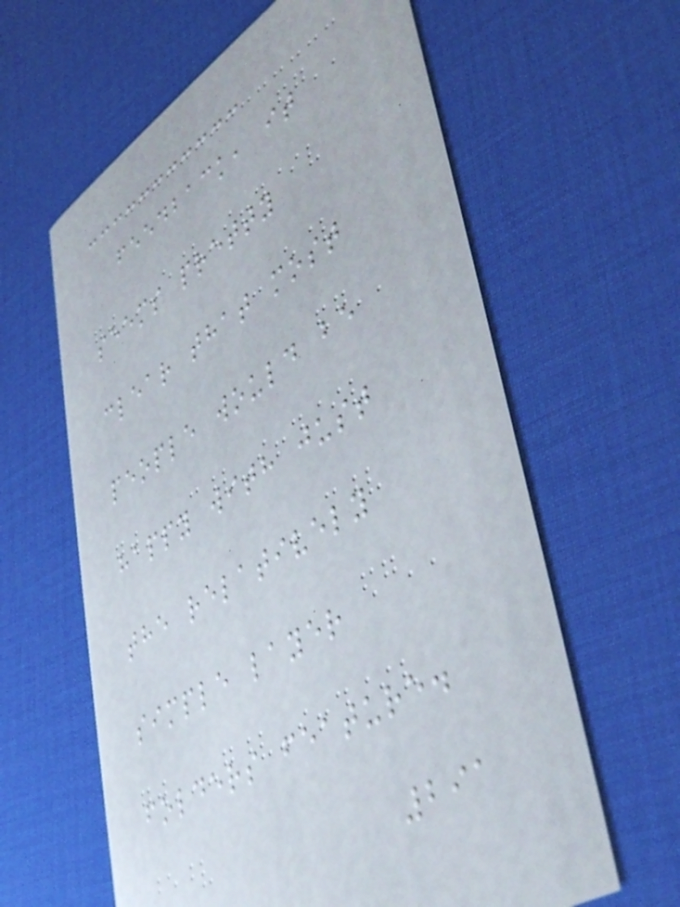feedback, it
seems pretty
clear that most
people would be
happy with just
the relatively
simple layer
folders feature.
291
